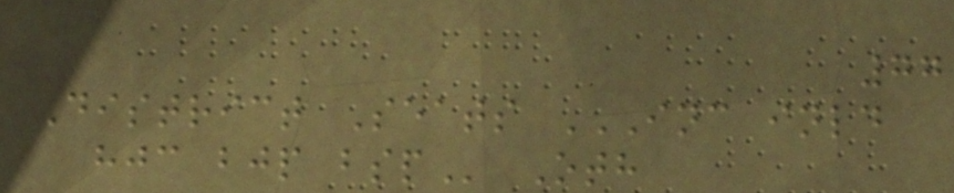77
District Seats INC INLD
HJC BJP BSP Oth
